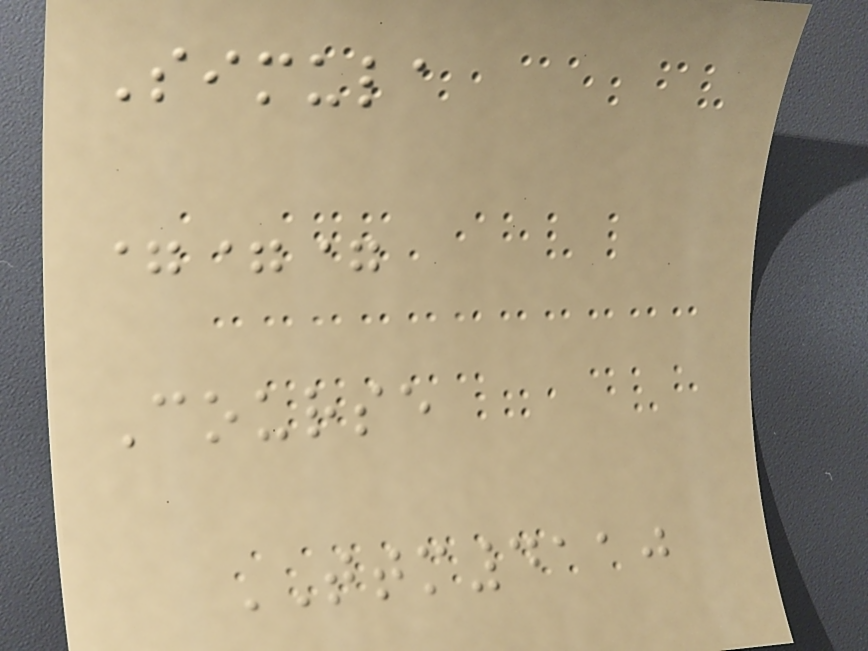Simula
===
Course
TTM4110
